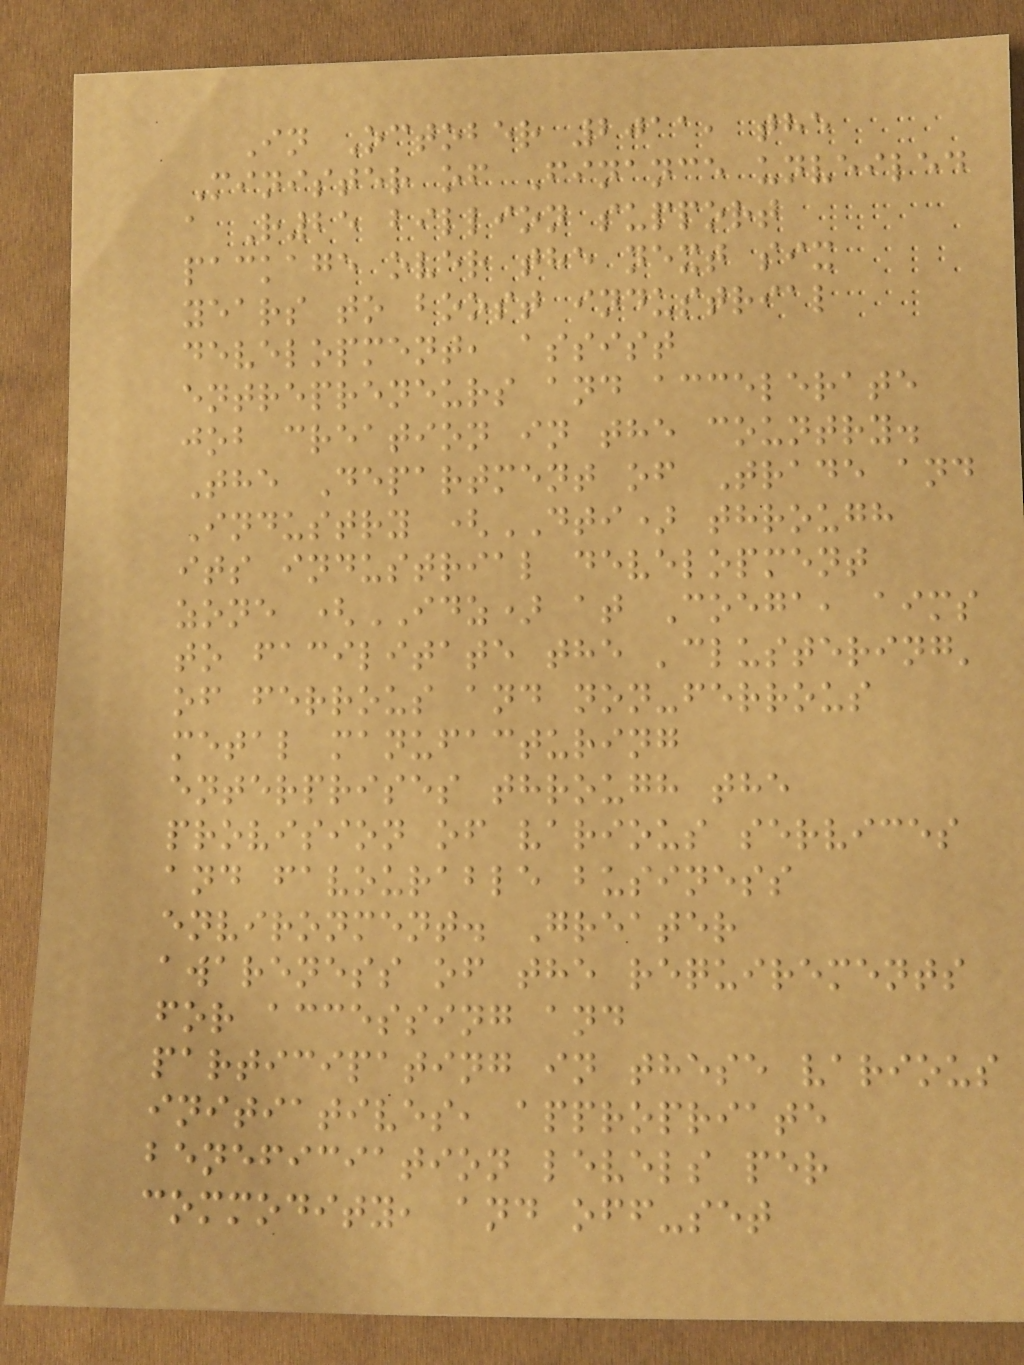In October 2011, the
Minister of Finance unveiled
a R25 billion support
package over the next six
years to boost industrial
development, assist
entrepreneurs and accelerate
job creation in the country.
The Department of Trade and
Industry (DTI) through
its industrial development
zone (IDZ) at Coega, aims
to facilitate the 'clustering'
of ferrous and non-ferrous
metal manufacturing
enterprises through the
provision of various services
and favourable business
environment. Greater
awareness of the requirements
for accessing and
participating in these various
initiatives, appropriate
beneficiation levels per
commodity, and off-set
